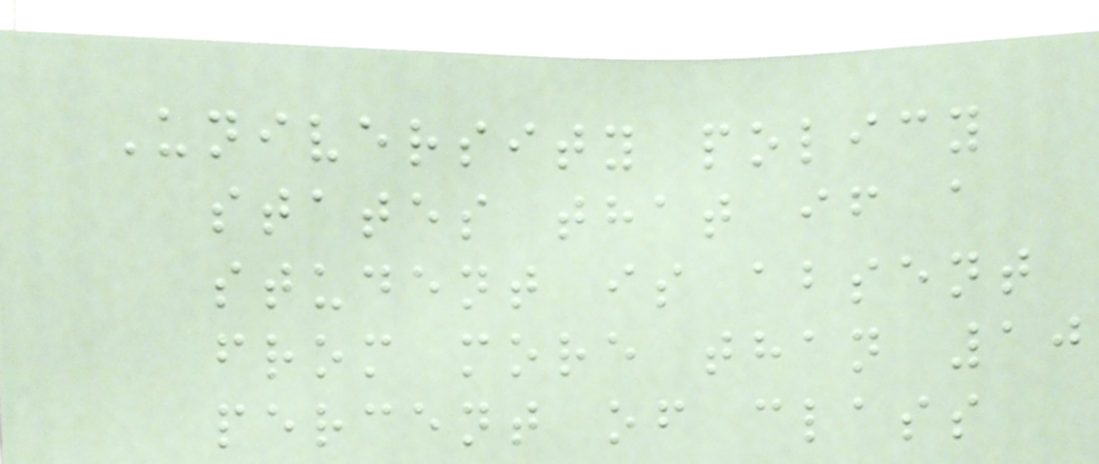University policy
states that if a
student is absent
from more than 10
percent of class
